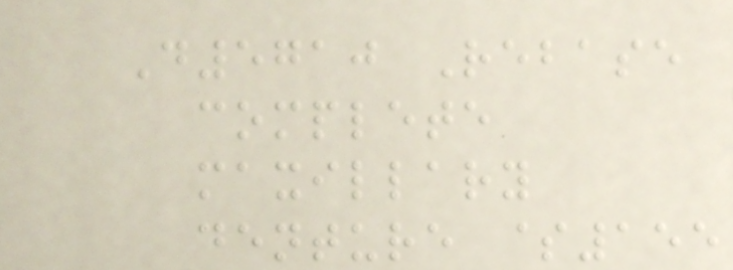D5710 Rebase
complete
maxillary
denture $155
